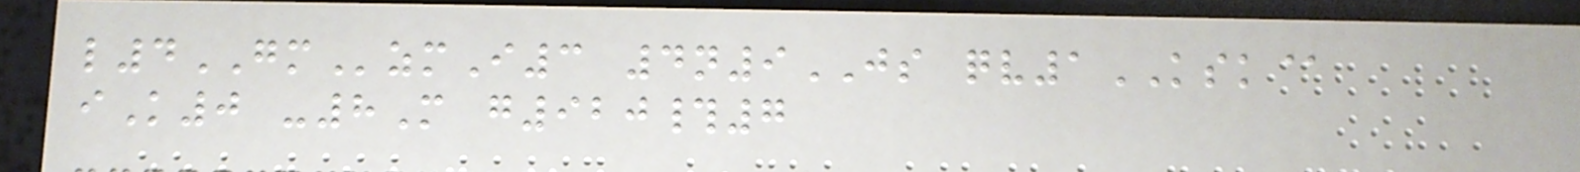l4GMzmI3 4n9JS qv1KSK@
iK0 -8M g920#7
